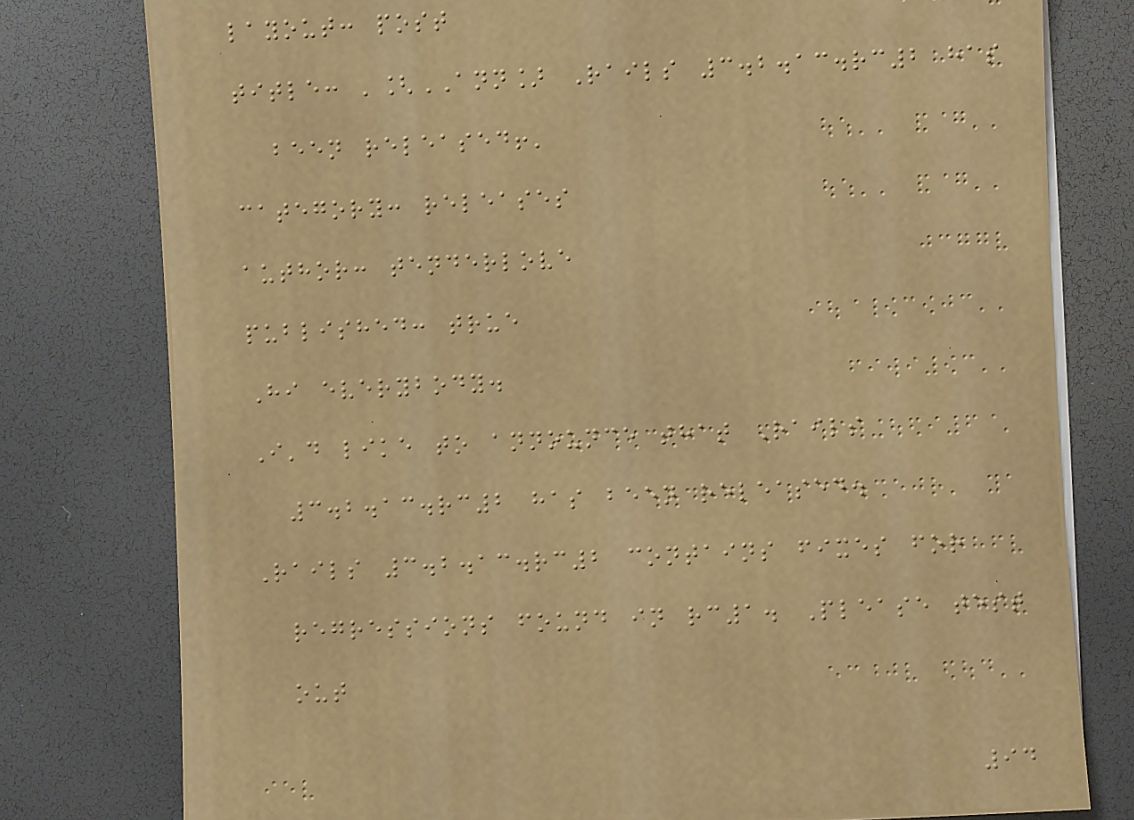layout: post
title: '[ANN] Rails 3.2.13.rc2 has
been released!'
category: releases
author: tenderlove
published: true
Hi everybody.
I'd like to announce that Rails
3.2.13.rc2 has been released.
Rails 3.2.13.rc2 contains fixes for
regressions found in rc1. Please test
out
94
